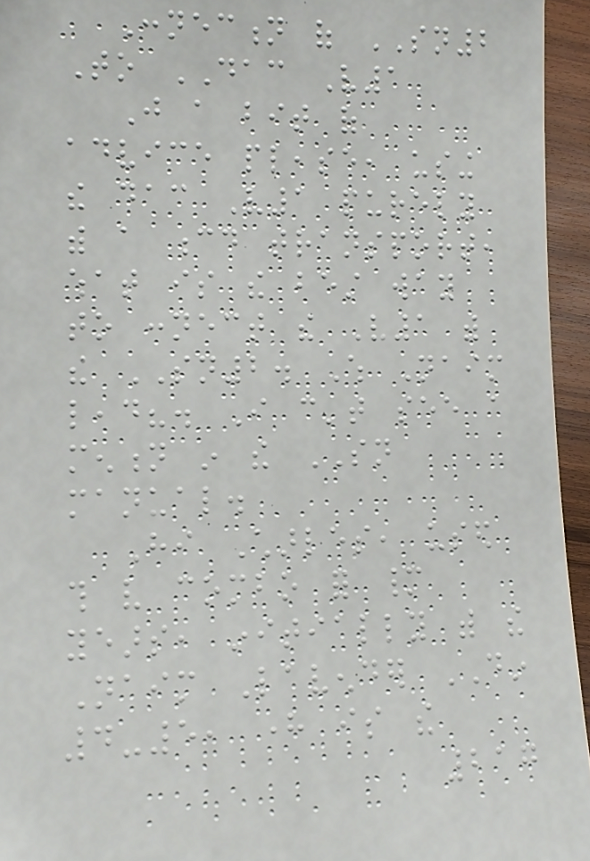Connection of SN2
To DAC V1
Just a bit of
advice please, using
the dac V1 purely
with a cd transport,
what is the best way
to connect the V1 with
the SN2. Which Naim
lead?. I can't see a
mention in the SN
manual.
Hi Charles, used
this very combo for many
years, initially with the
Naim Lavender DIN
4-5, here is the
217
